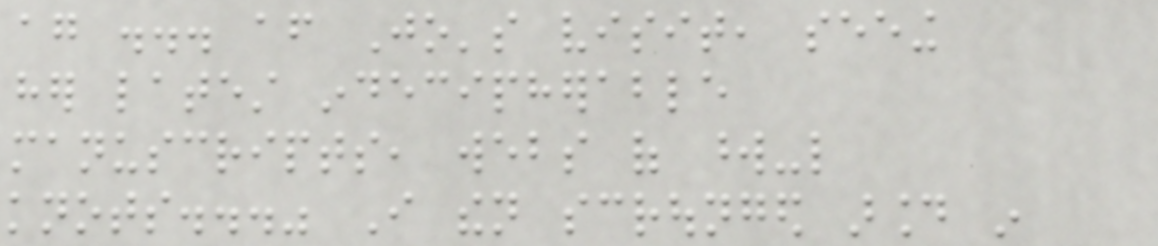again ... after Jo's visit, seeing
her latest indecipherable
manuscripts, webs of word-like
knots..." I then scrounged around in
